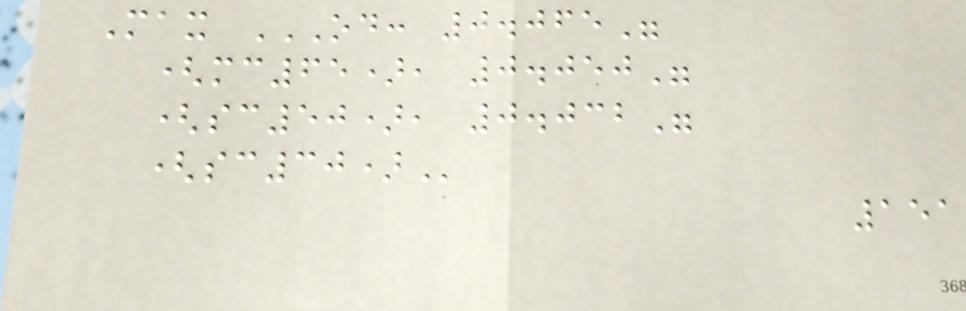Max OD: 0.065"
(MC65), 0.050"
(SC50), 0.032"
(SC30)
151
